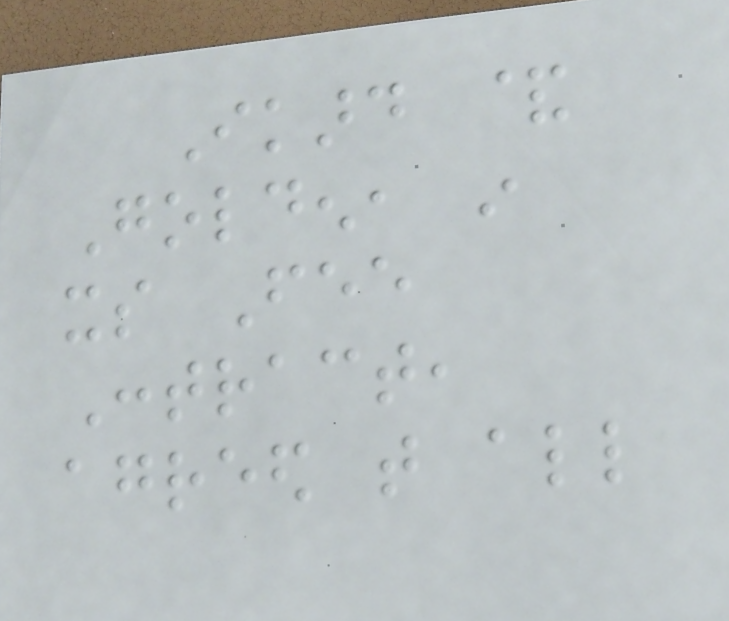Ikard &
Golden, in
its Fee
Contract,
agreed that all
